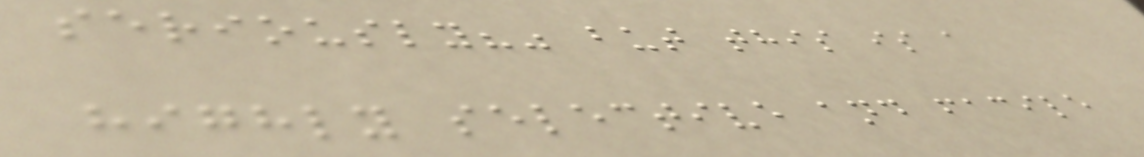seriously?" but this is a
highly selective and facile
